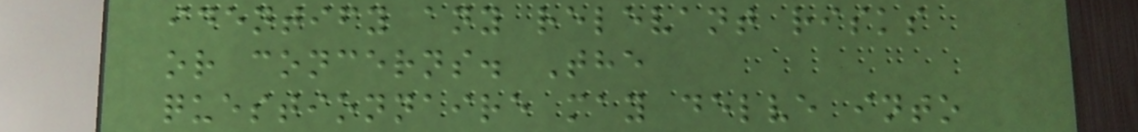identify any relevant risks
or concerns. The
questionnaire may delve into
